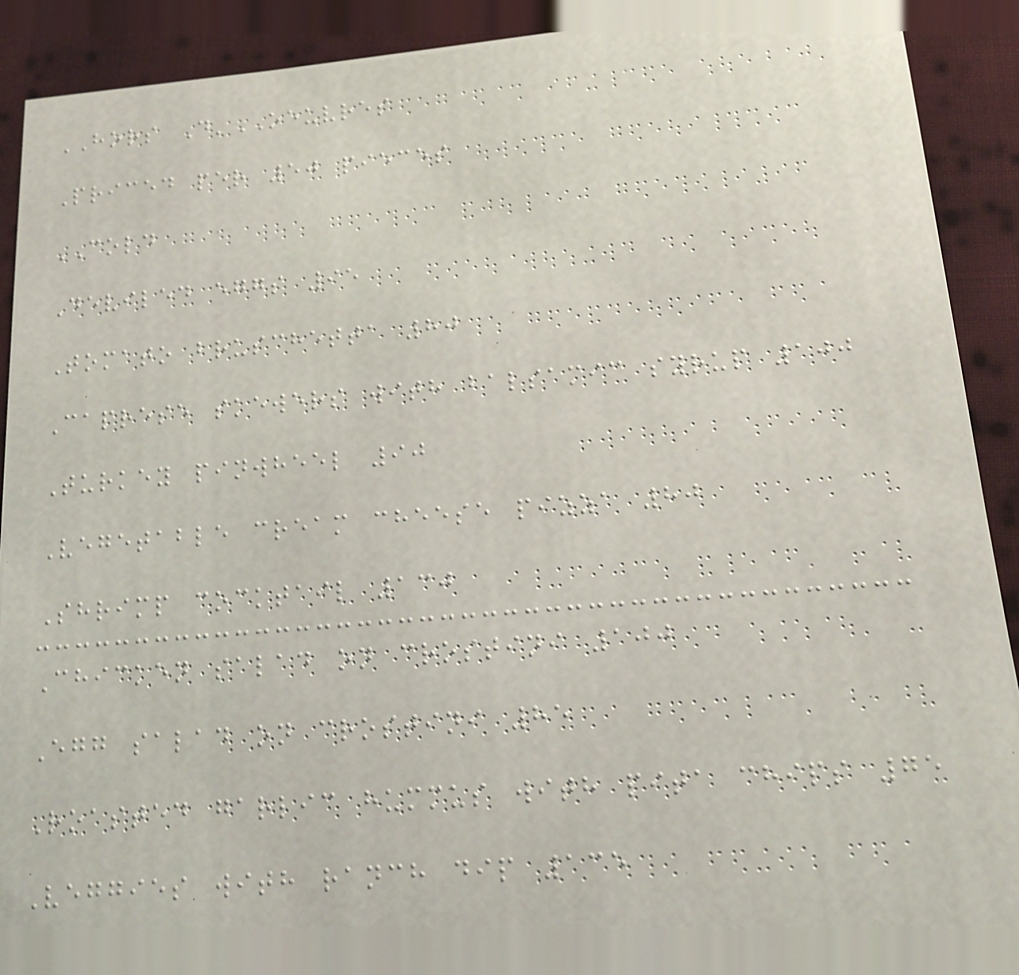HORS D'OEUVRES
Priced per 50 pieces
COLD
Deviled eggs 95
Tomato bruschetta 80
Caprese skewers with balsamic syrup 100
Turkey pinwheel 90
Vegetable cream cheese pizza 80
Shrimp cocktail 130
Chicken salad on crostini 100
Egg salad on crostini 85
Roasted garlic hummus with pita chips 75
Veggies with ranch dip 135
